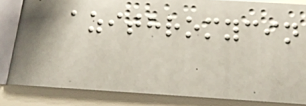azithromycin
